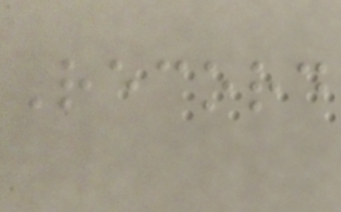Record
